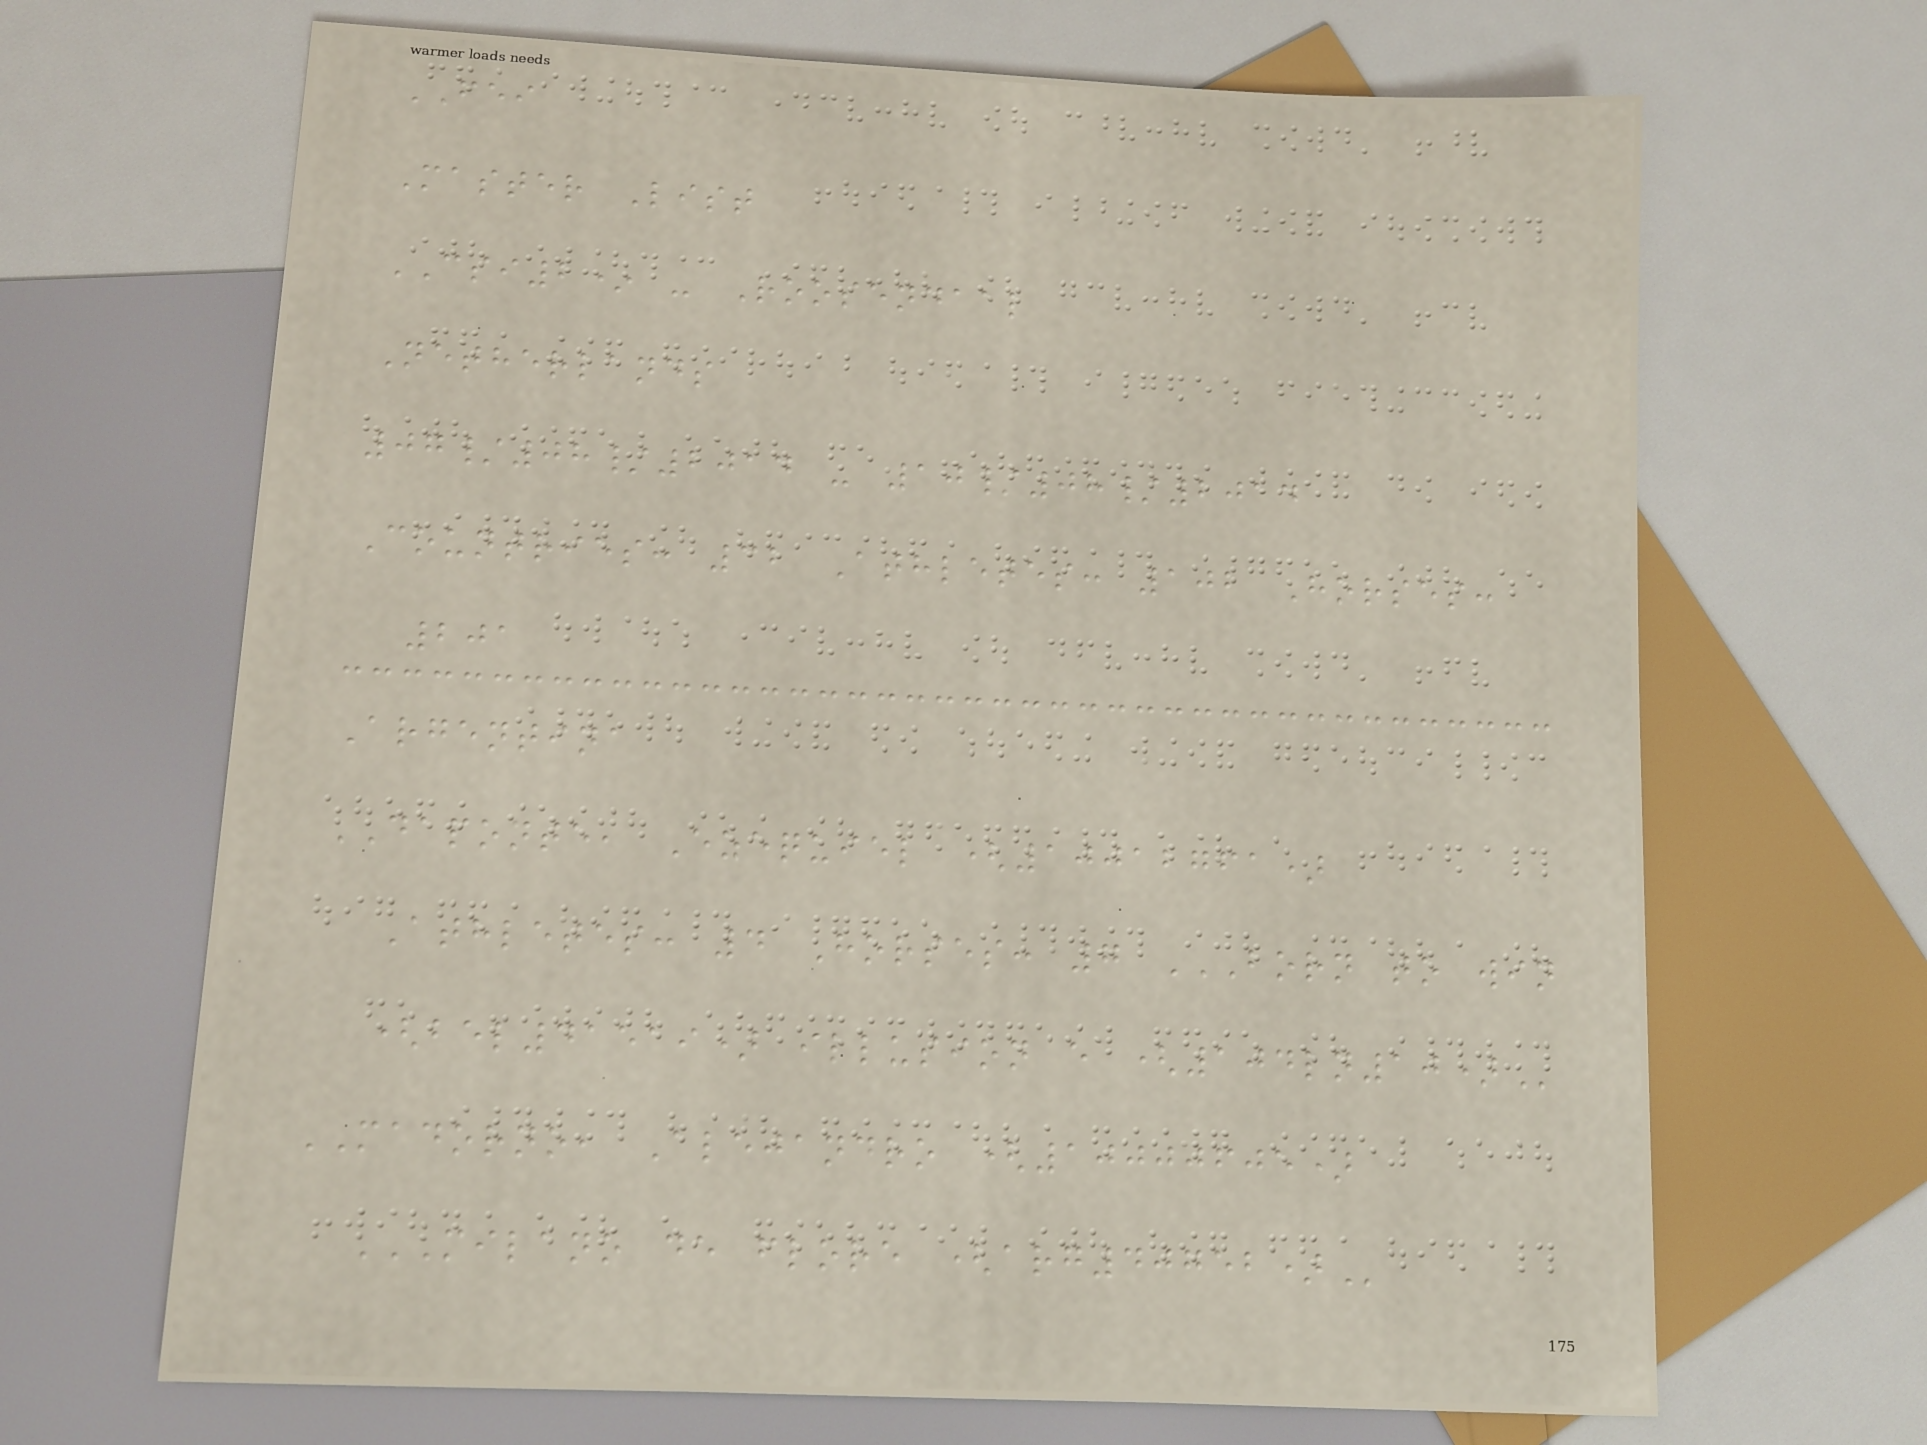FEI
Master List
CSI2* - Roosendaal
Netherlands
07/08/2014 - 10/08/2014
Countries: 32 Athletes: 102 Horses:
201
Argentina
DAPONTE, Ezequiel (10012761)
Athletes: 4 Horses: 7 BORN TO WIN
(BEL41519) ILLUSION E (104LN10)
MADORNO, Alejandro (10000605)
MILANO DE FLORE (ARG40752)
